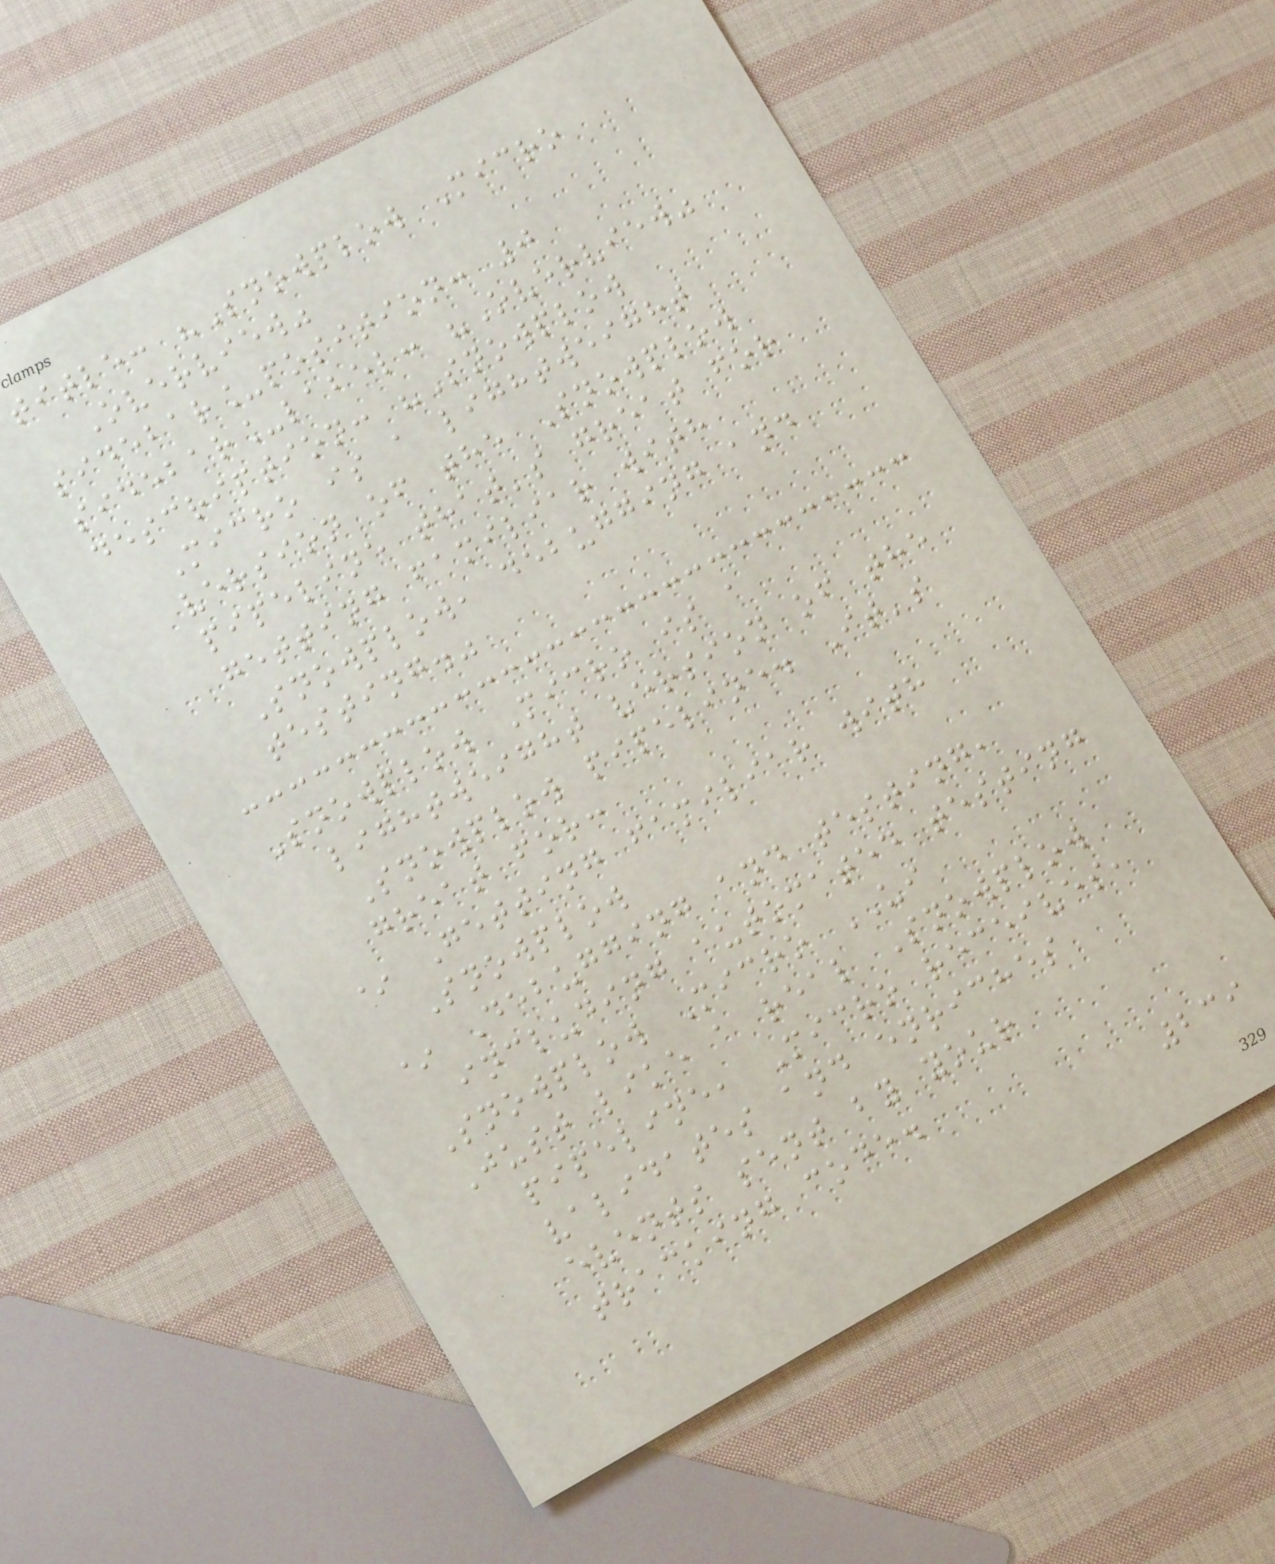title: "Snowplow Micro
Overview"
sidebar_position: 0
sidebar_label: "Overview"
description: "Snowplow
Micro is a lightweight
version of the Snowplow
pipeline that's great for
getting familiar with
Snowplow, debugging and
testing."
Snowplow Micro is a
lightweight version of the
Snowplow pipeline. It's
great for:
* Getting familiar with
Snowplow
* Debugging and testing,
including automated testing
Snowplow Micro UI
Just like a real Snowplow
pipeline, Micro receives,
validates and enriches
events sent by your
tracking code.
239
